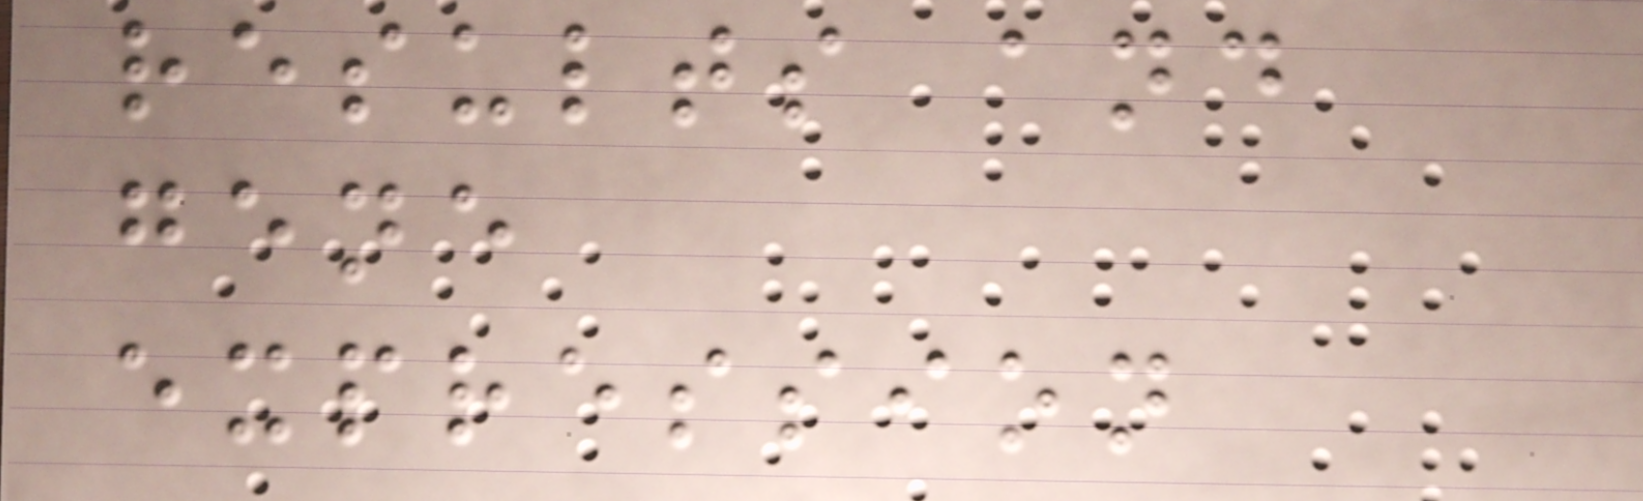results and
gene
expression
